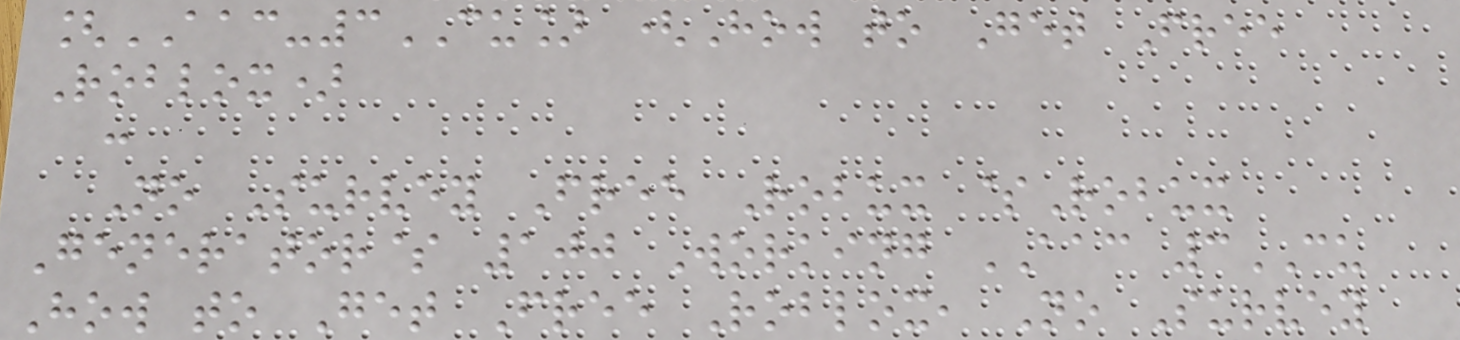[AAC-3CU] (How to Get Free
Roblox)
:
No Survey Free Robux $Robux
Generator$ 100 Working AAC 3CU
How to Get Free Roblox, No Survey
